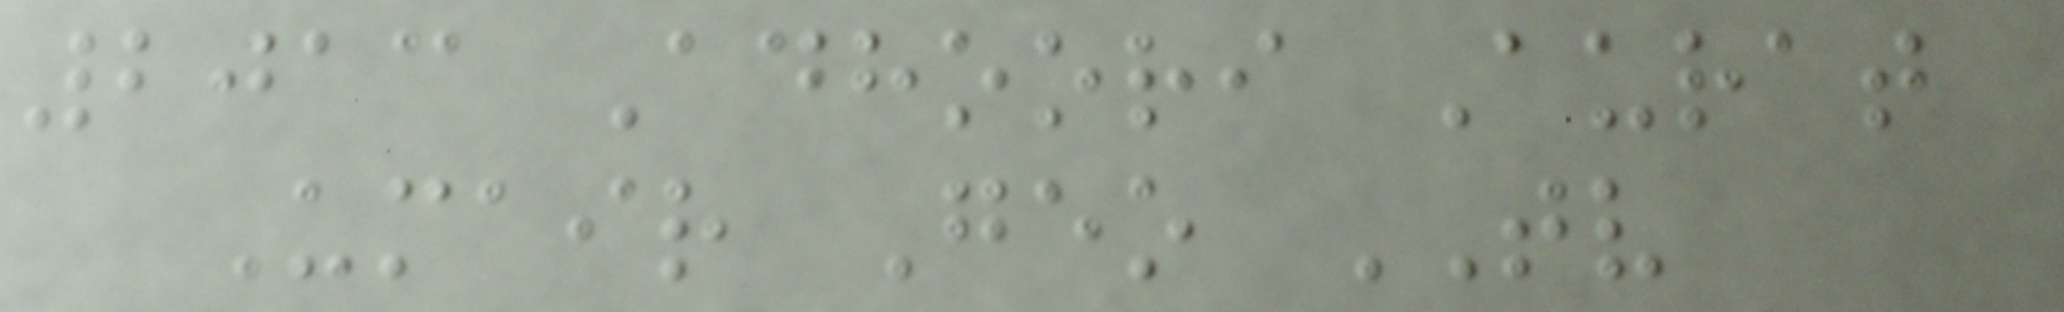2013 Adhoori Aurat
Umair Geo TV
